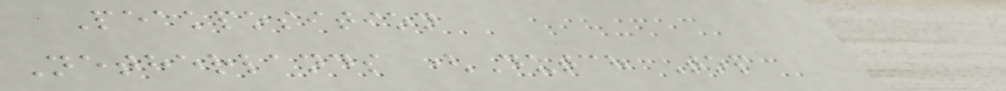Peakposition
Netherlands (Dutch Top
